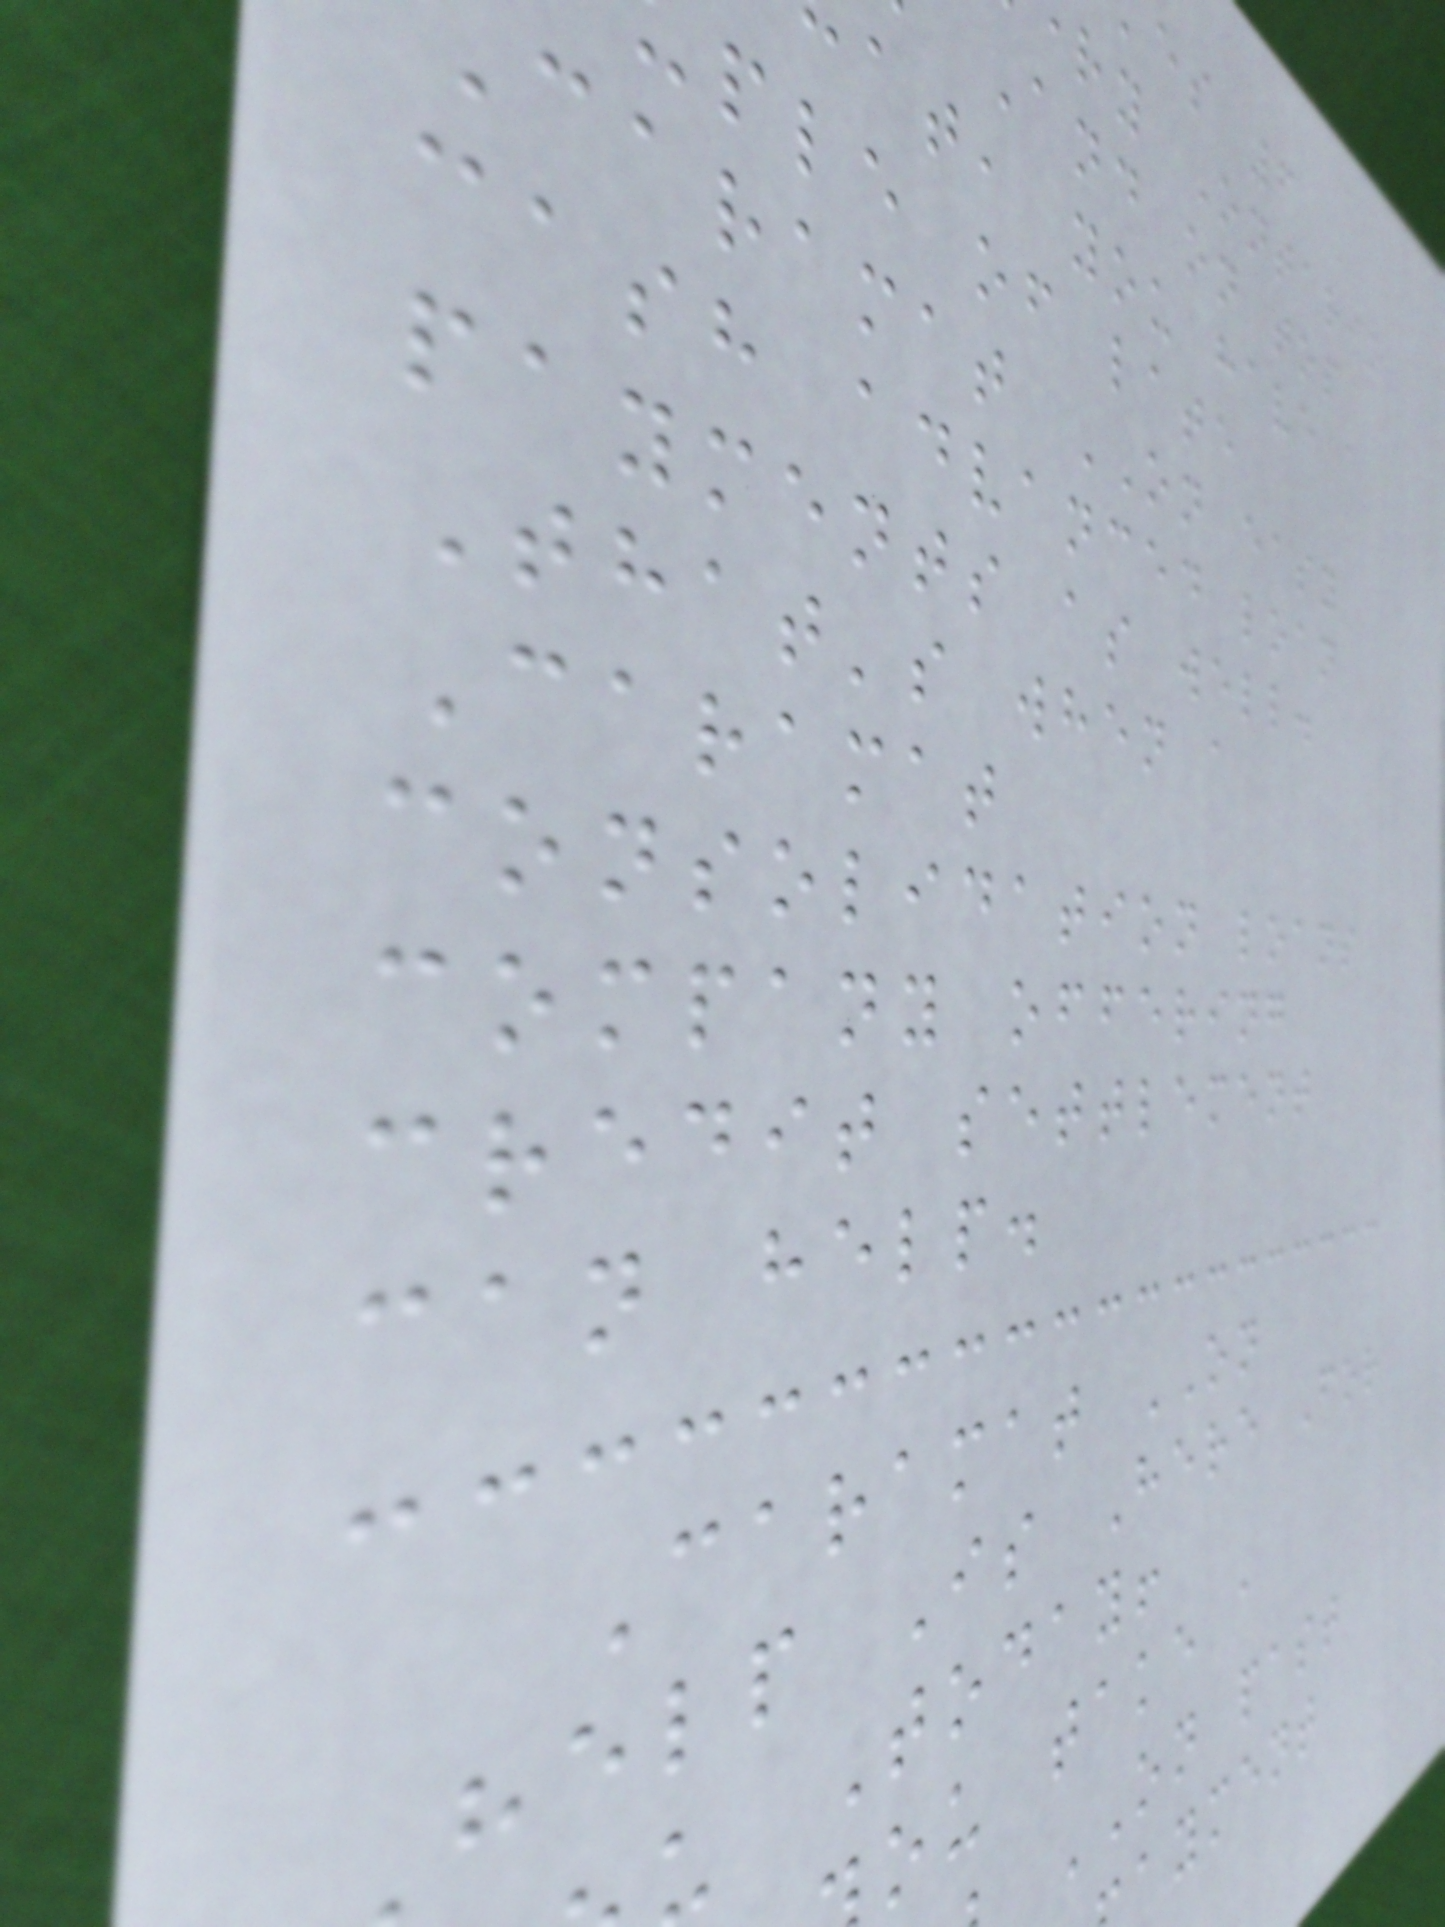es 6
ry Ontario
And on top
at, you have a
ple of late
caramat ON easy
cash advanced loan
payments as well.
That's when a
Caramat
consolidation loans
company offering
credit settlement
can help.
Caramat ON
help Is Here For
Today!
ou take a
ON past
ayment
